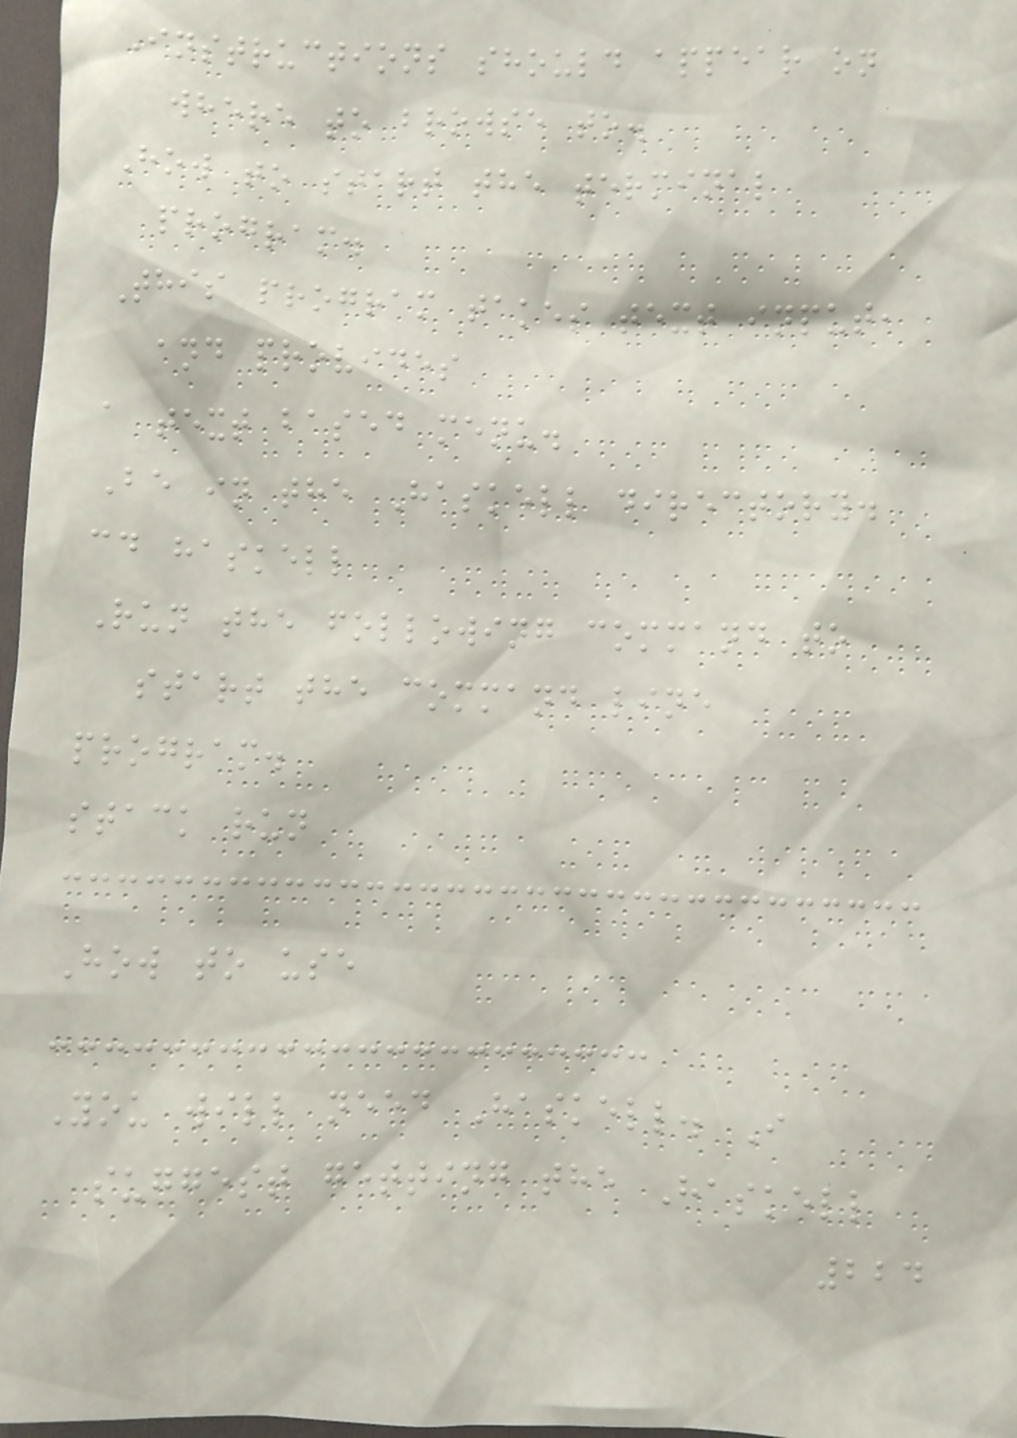Instructions should appear on
where to browse to.
How to start the terminal
program.
This program takes text input,
and provides
a text based menu.
Be in the Haskell directory.
cd haskell
Run the following command to
start the command line
program.
stack run
How to use
You will need Haskell. I
suggest getting the Haskell
224
